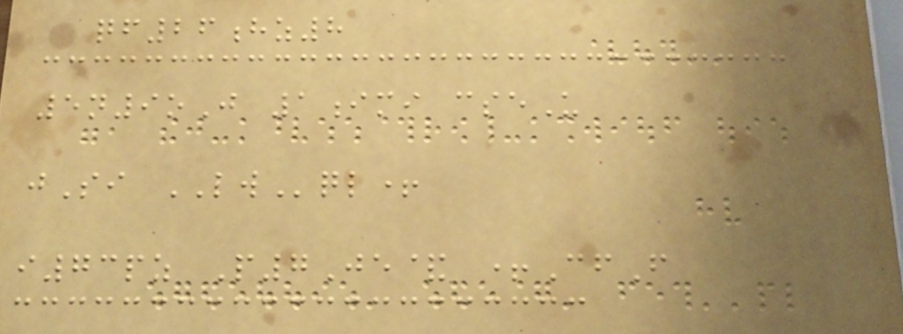qf26hz8
5n9oJ 1imi cseU
jSi LWql+
i73pz P7Je& +CfF
